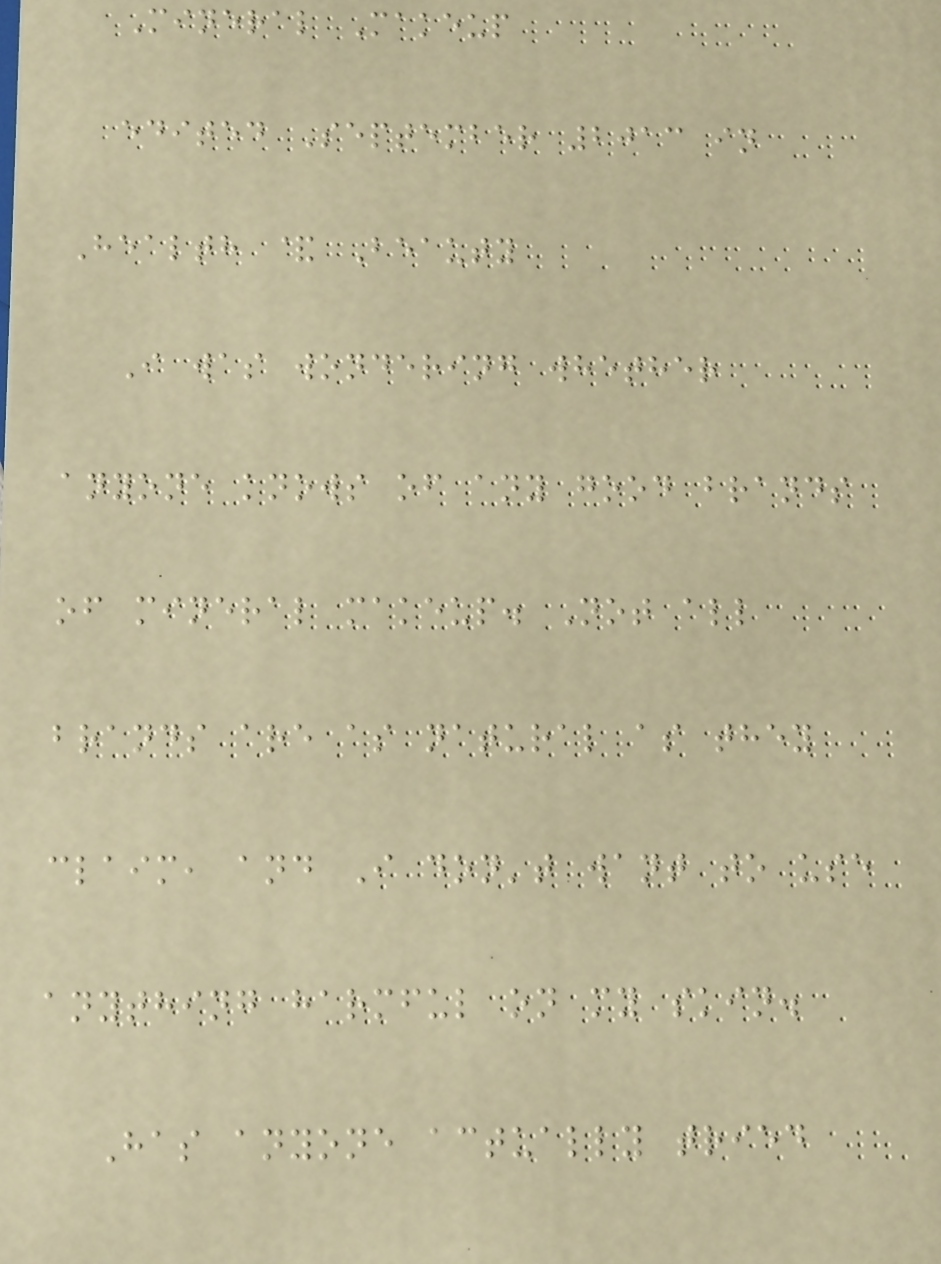Mineral Makeup
edited September 2013 in
Health & Beauty
I was wondering whether
anyone knows of any good brands
of mineral makeup. Not all
brands are as natural as they
claim, and I don't want to use
anything harmful on my skin.
Has anyone actually tried
